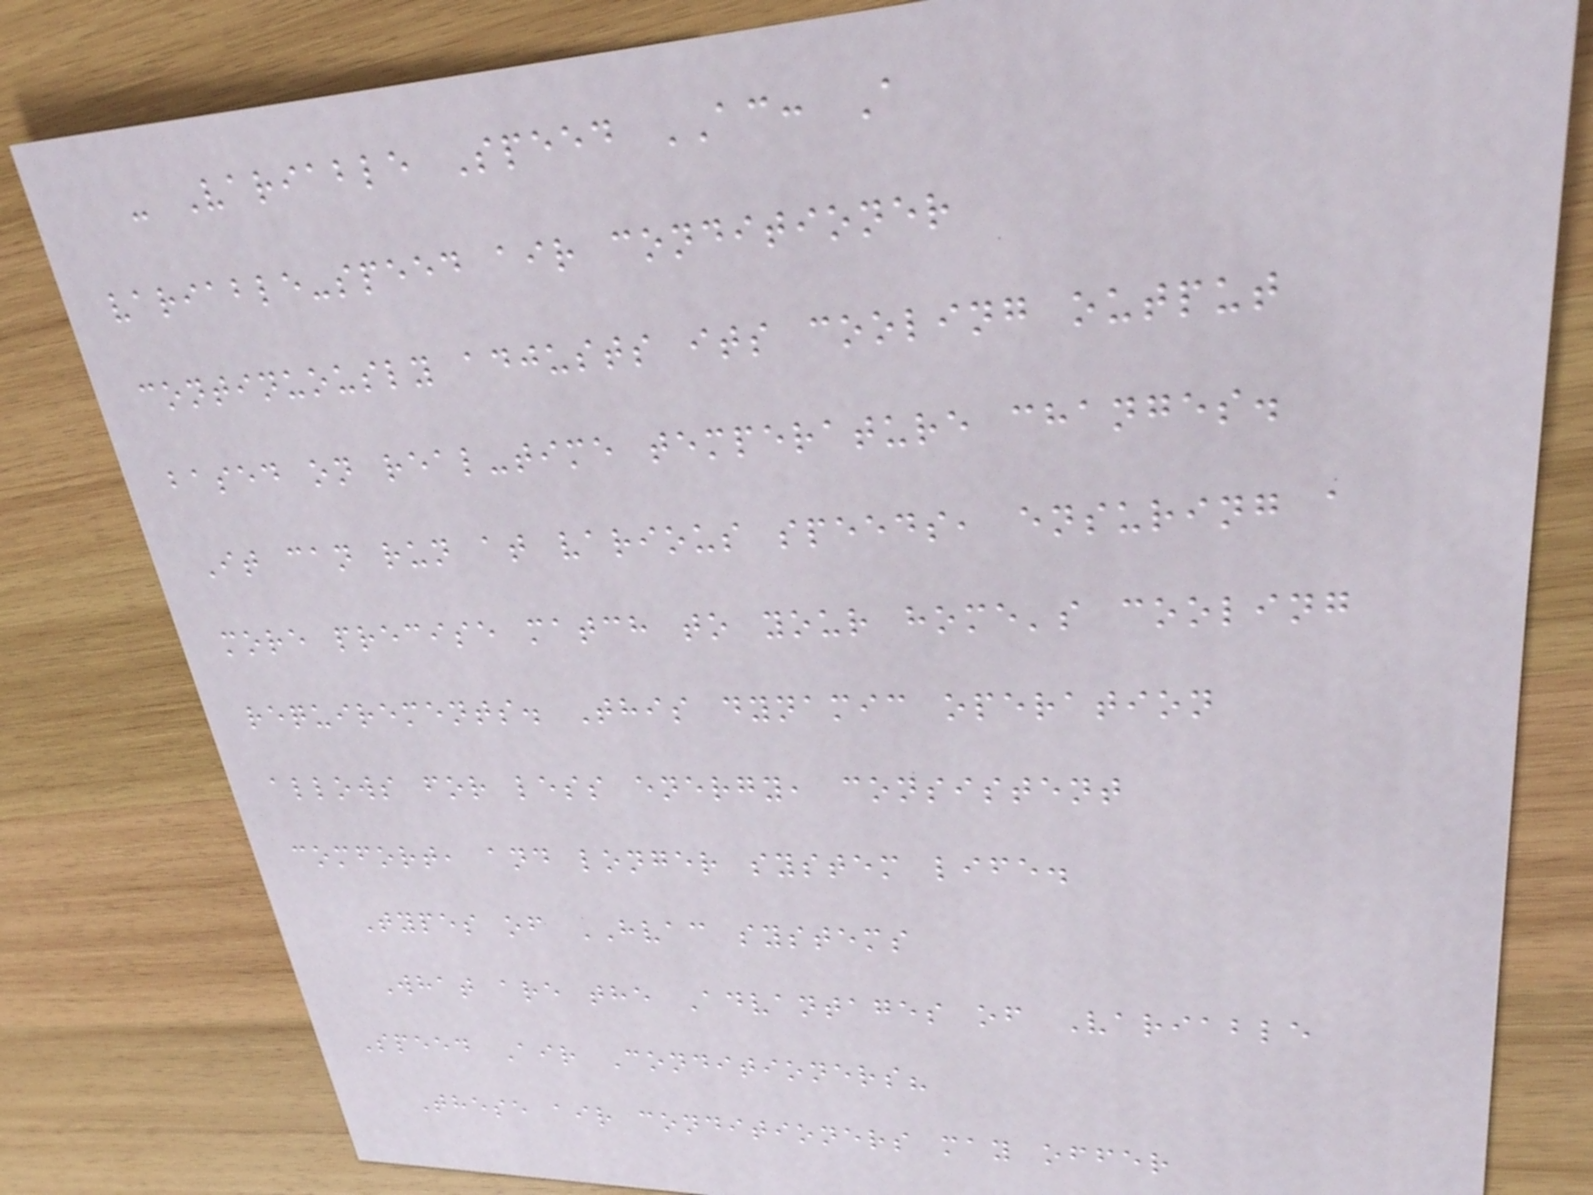- Variable Speed AC: A
variable-speed air conditioner
continuously adjusts its cooling output
based on real-time temperature changes.
It can run at various speeds, ensuring a
more precise match to your home's cooling
requirements. This dynamic operation
allows for less energy, consistent
comfort, and longer system life.
Types of HVAC systems
What are the Advantages of Variable
Speed Air Conditioners?
These air conditioners may offer
